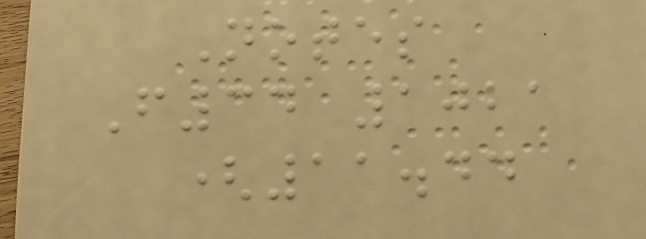Notes
F34 1021
(11.44
